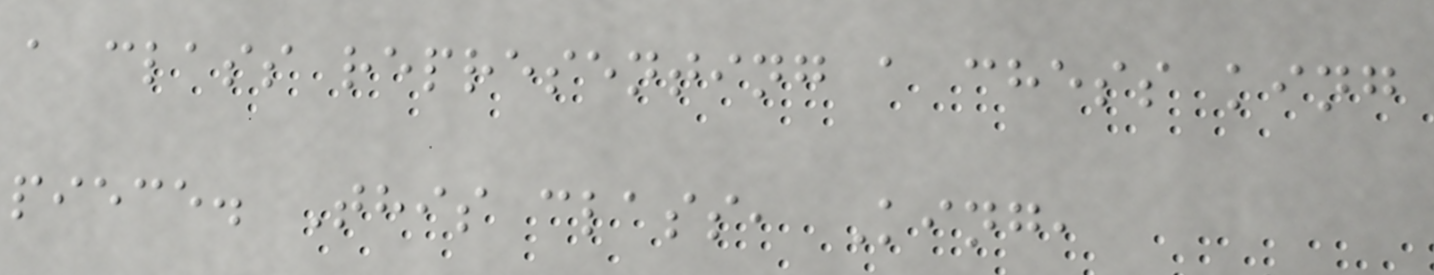a class representing a chess king
piece. This class, King,
